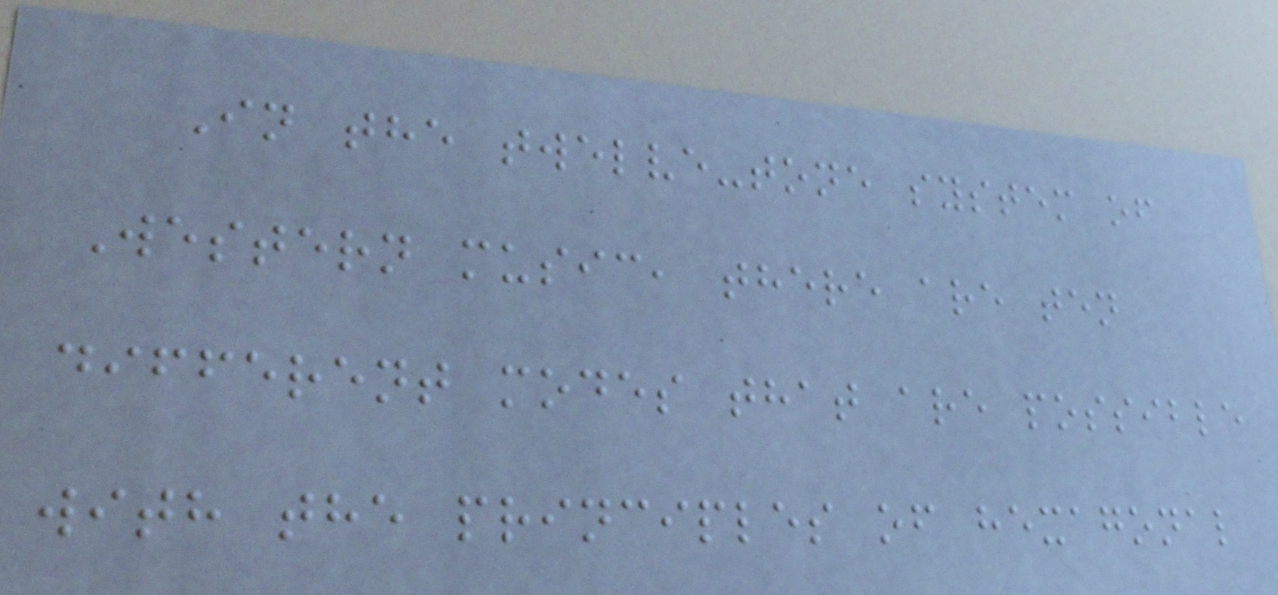In the twelve-tone system of
Western music, there are ten
different modes that are possible
with the principles of hexagonal
